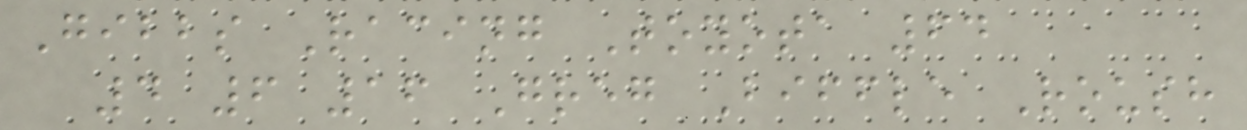Gibbs Racing Toyota 64
4 6 16 Greg Biffle Roush
